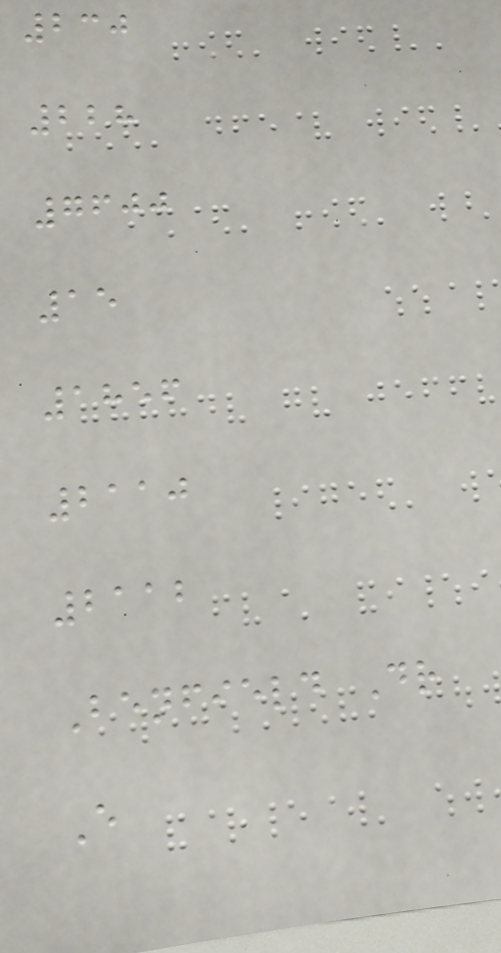230
228
7600
15
1856
2110
2112
Benfield Dr
E
